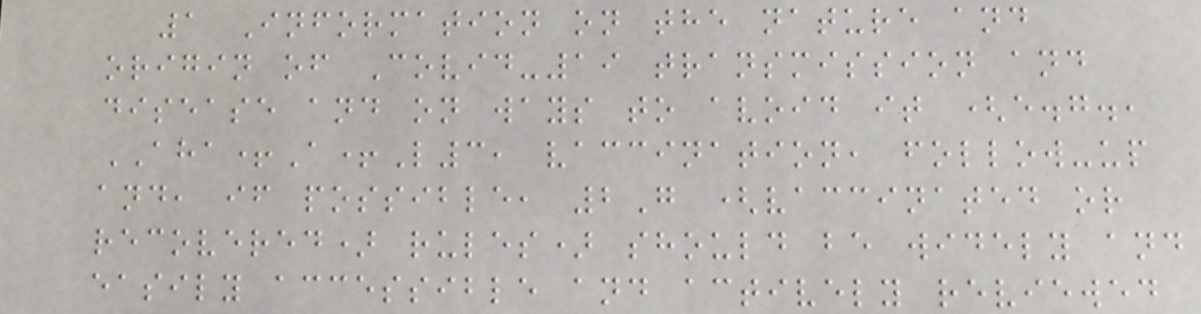1 Information on the nature and
origin of Covid-19 transmission and
disease and on ways to avoid it (e.g.,
AHA+A+L3, vaccination, follow-up
and, if possible, 2G (vaccinated or
recovered) rules) should be widely and
easily accessible and actively reviewed
